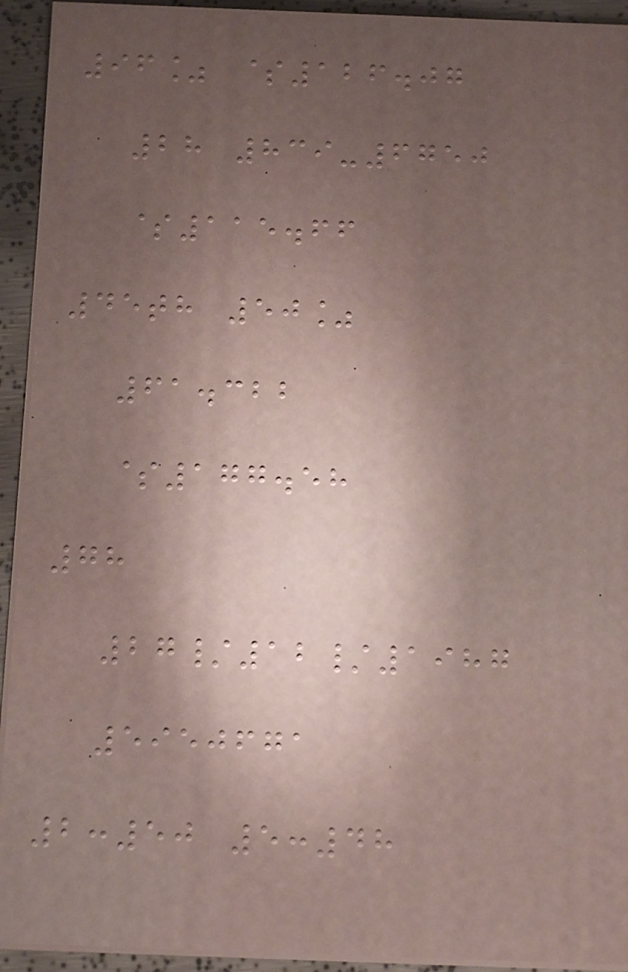96% $126.07
28 839-6750
$115.66
45th 50%
61.322
$177.58
78
27/12/1987
5950671
2:50 5:48
